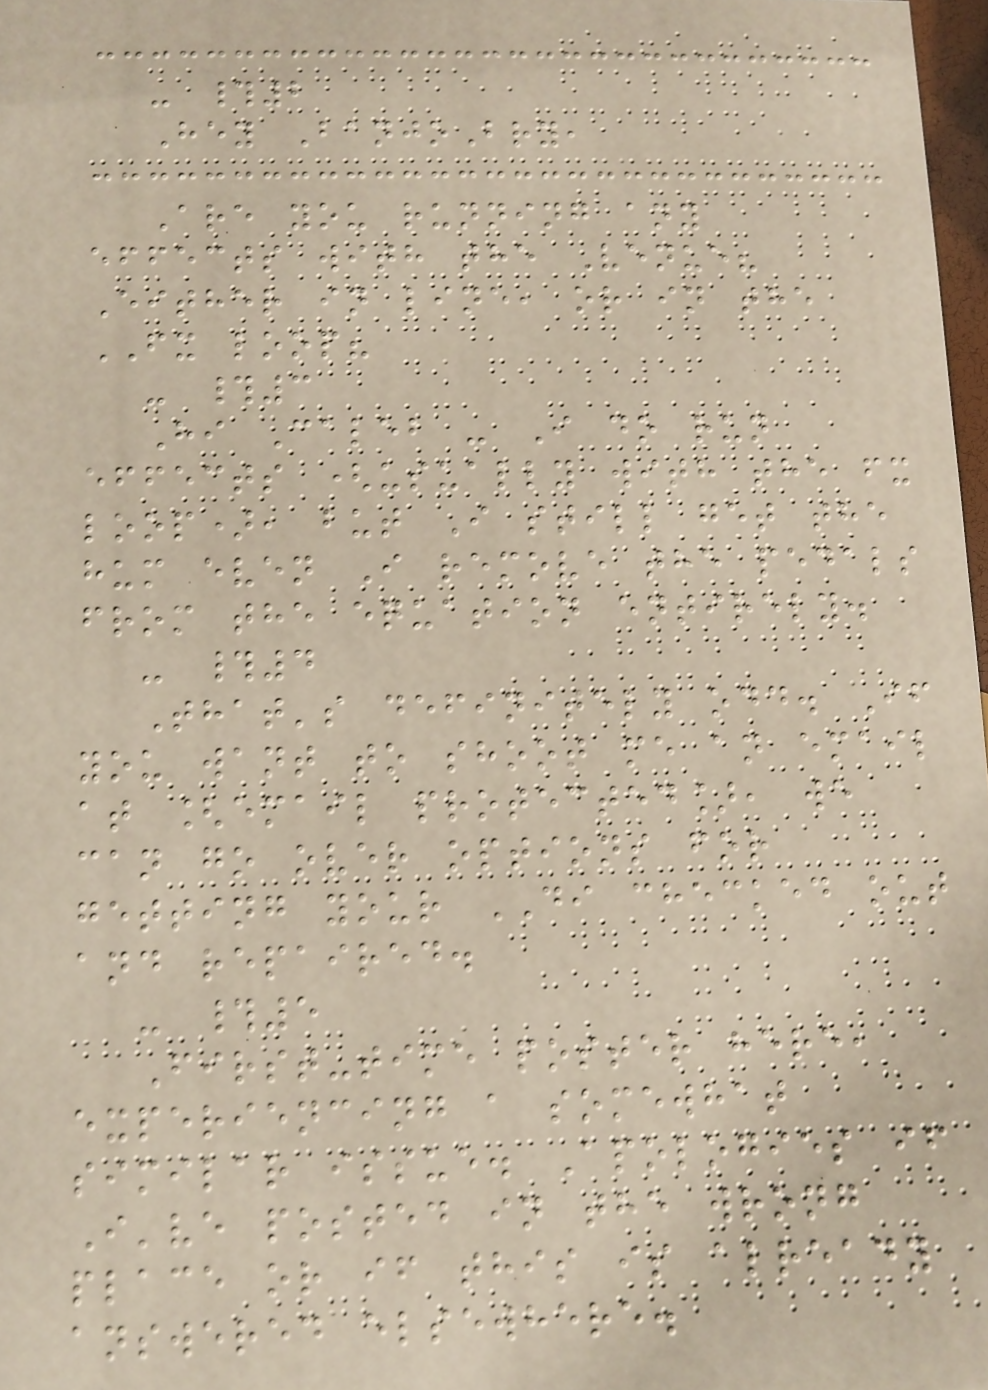- #2
Hey BanjoBry,
Are you running any
effects with the Venue?
Either in line, or in the
FX loop?
- #3
Hi Caleb - I do run
effects (usually with the fx
loop), but I still get the
hum even I remove the pedals
from the equation entirely.
- #4
That's definitely odd. If
you want to shoot me an email
at [email protected], we
can go over options for
getting your DI checked out
and repaired.
- #5
First-time poster here,
experiencing a somewhat
similar issue. Apologies if
I've posted in the wrong
place or if this is already
answered elsewhere.
